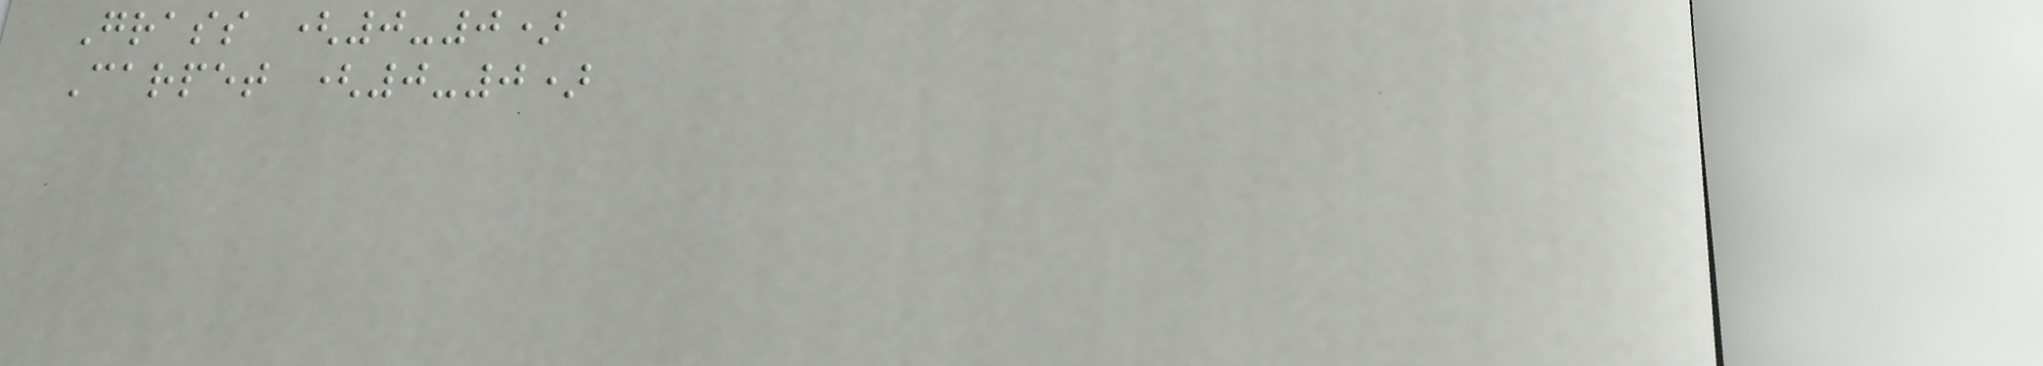Grass (0-0)
Carpet (0-0)
